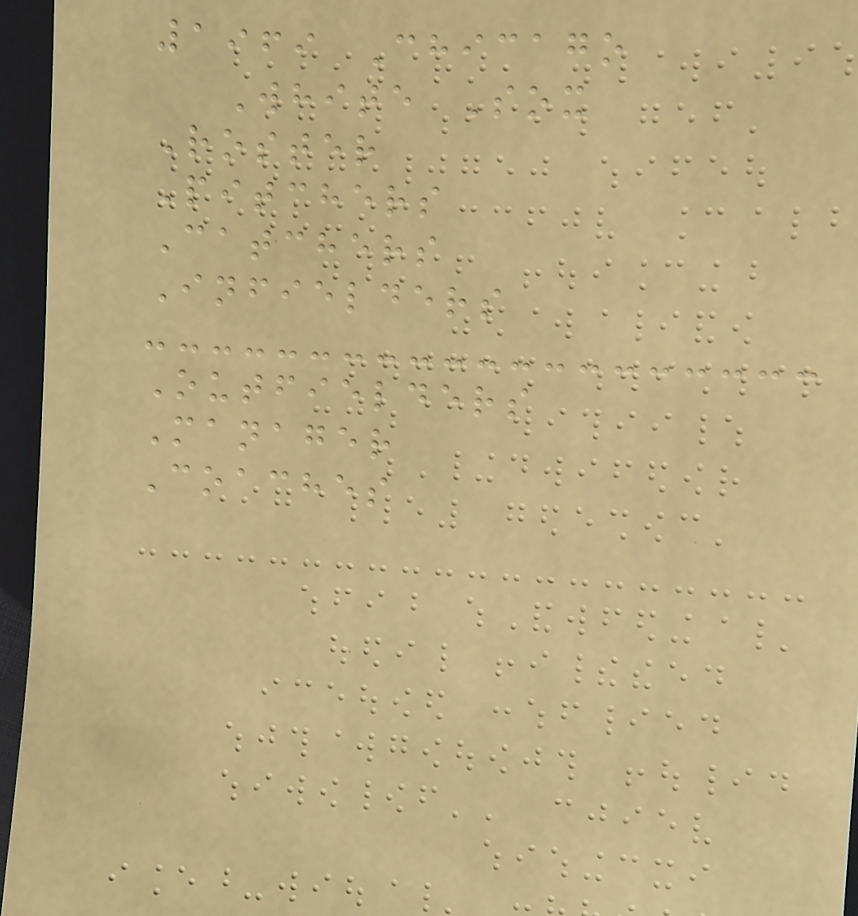1969 Chicago
White Sox
Roster
Pitchers
Catchers
Infielders
Outfielders
Manager
Coaches
